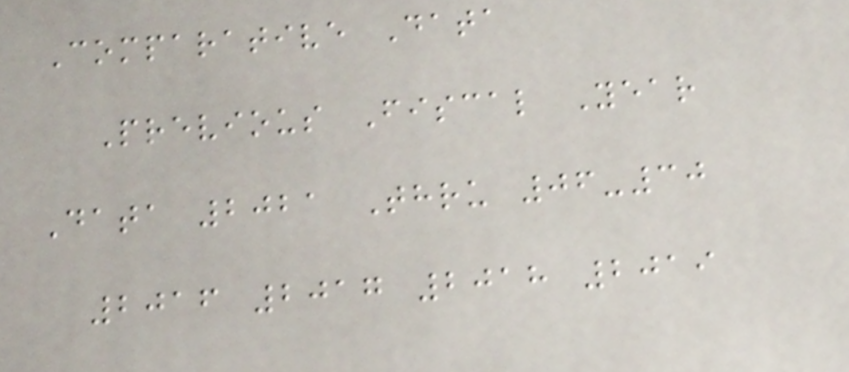Comparative Data
Previous Fiscal Year
Data 2021 Thru 06-30
2016 2017 2018 2019
